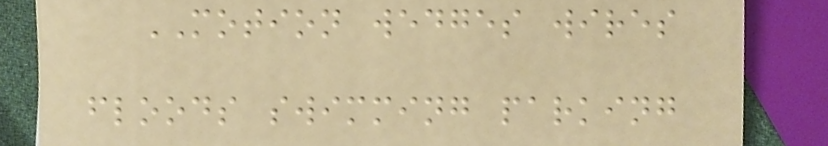MOTION wedges wires
floods swimming parking
